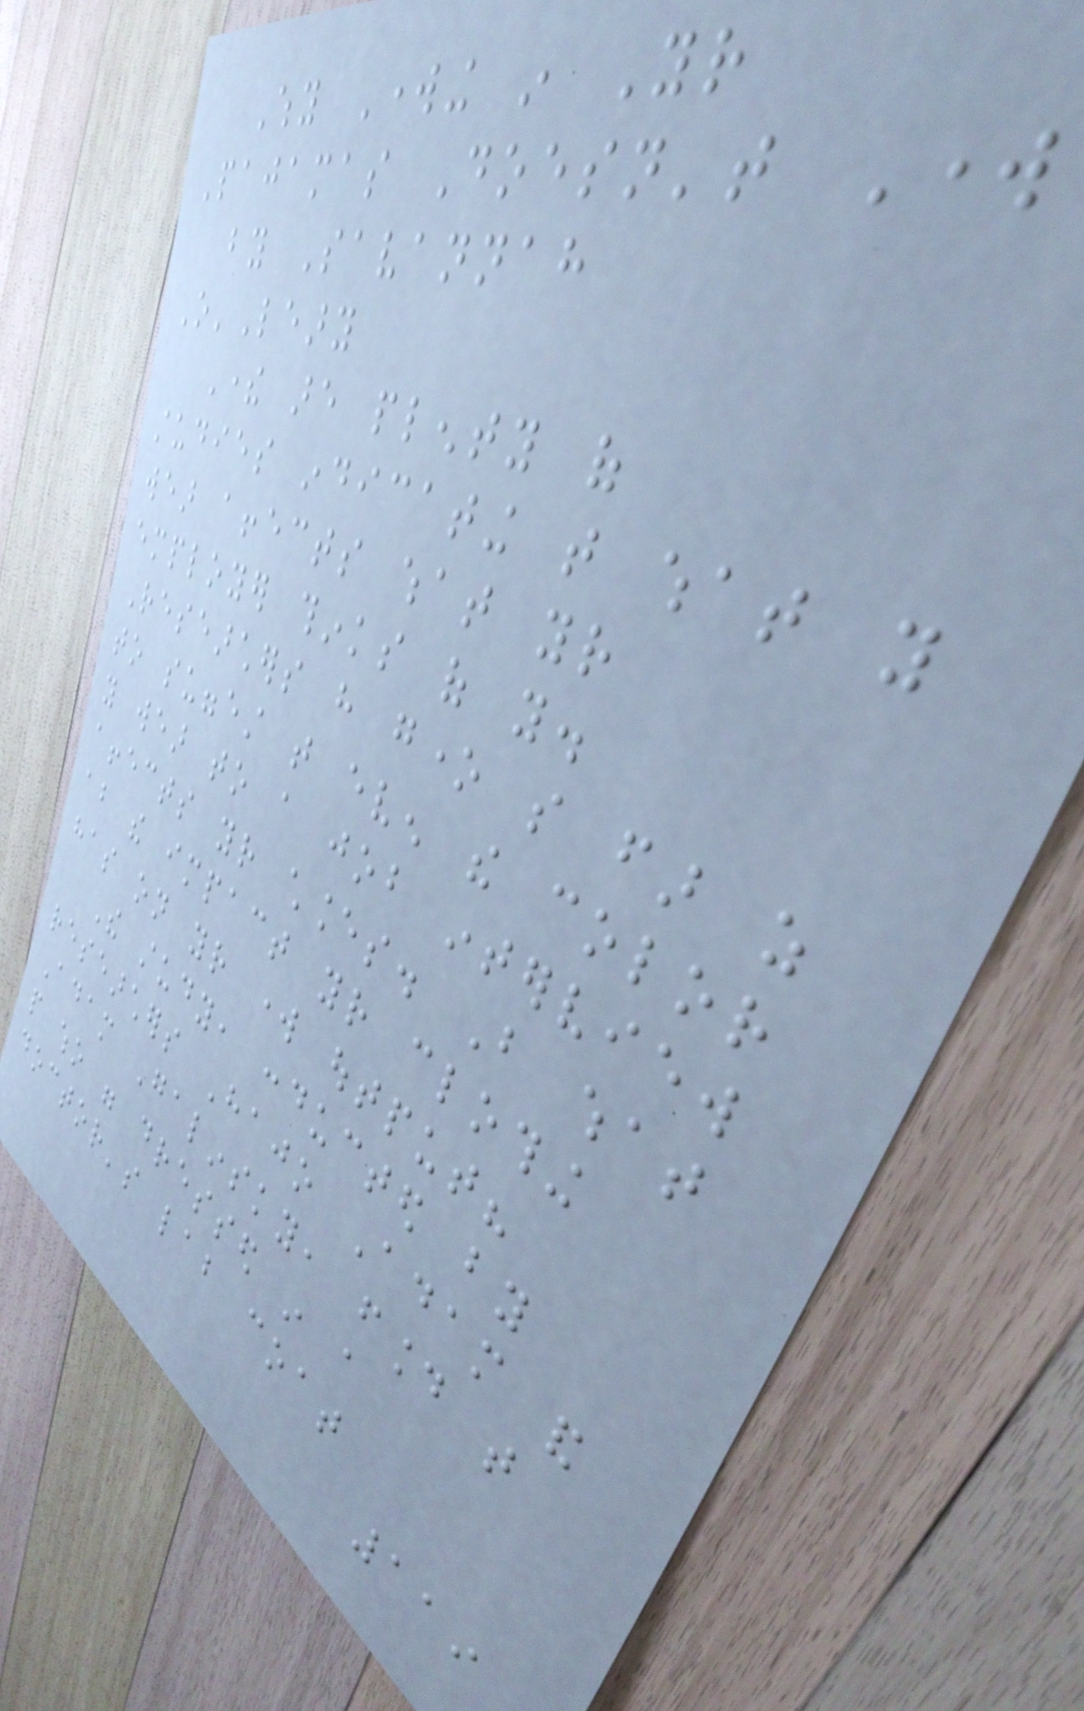Why Working in Your
Pajamas Doesn't Work
by Savannah
O'Leary
There are plenty of
studies indicating that what you
wear affects what your
employer thinks of you.
Researchers have gone so far as
to suggest that even the color
you wear to a job interview
affects your chances. But what
about the impact your clothing
has on your work output?
The study, conducted by
researchers Hajo Adam and
Adam Galinsky, found that
people who were dressed in a
doctor's lab coat
119
